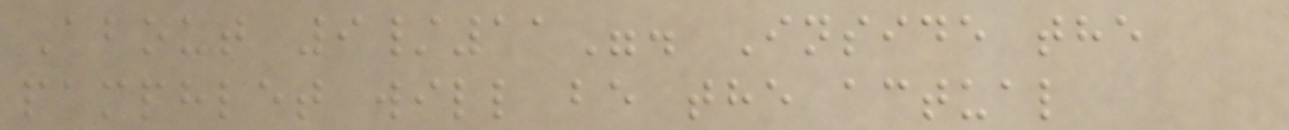About 9/11". Inside the
pamphlet will be the actual
